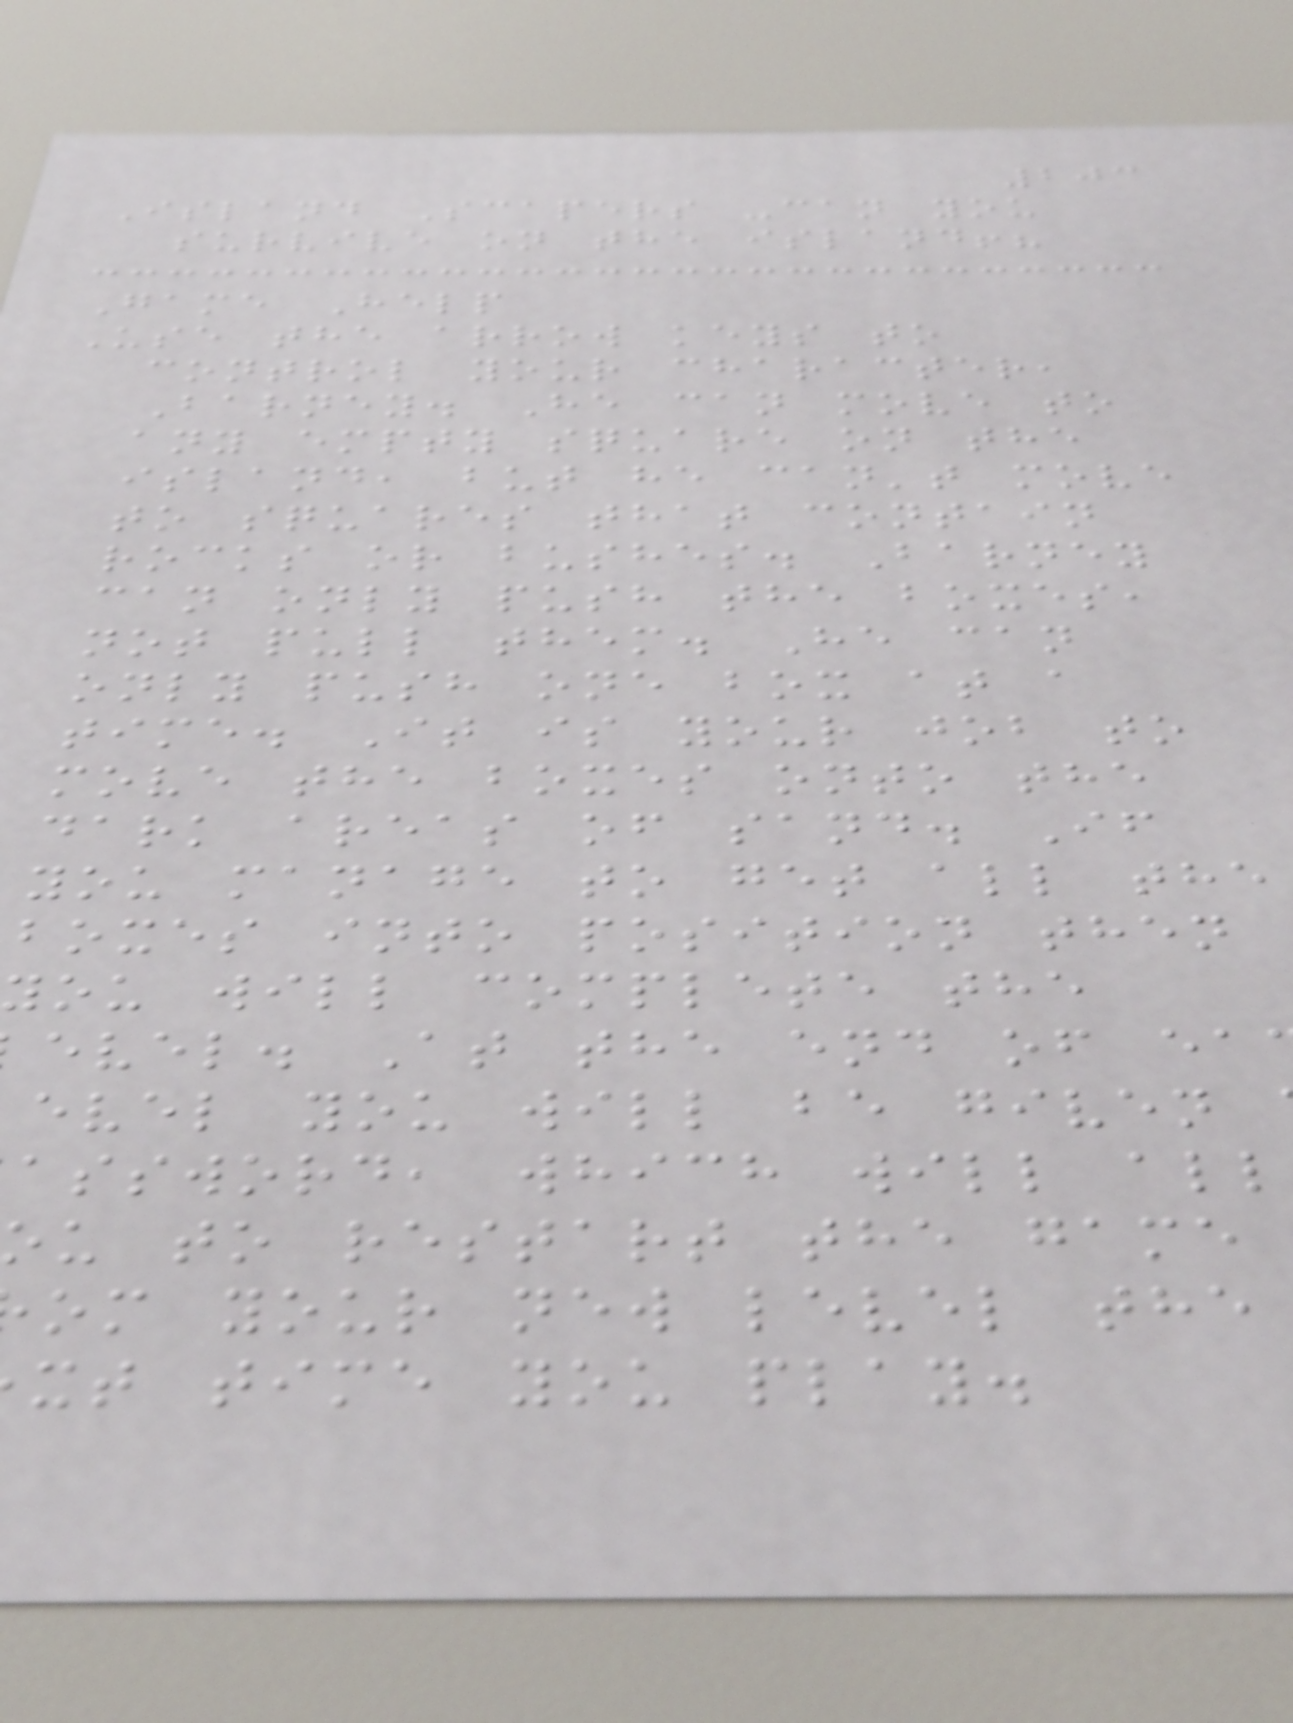203
Island Scapers -can you
survive on the island!?
Game Help
Use the arrow keys to
control your character,
Barney. He can move to
any empty square on the
island, but he can't move
to squares that contain
rocks or bushes. Barney
can only push the boxes,
not pull them. He can
only push one box at a
time. It is your job to
move the boxes onto the
dark areas of sand. If
you manage to get all the
boxes into position then
you will complete the
evel. At the end of ea
evel you will be given
assword, which will all
u to restart the game
om your new level the
xt time you play.
